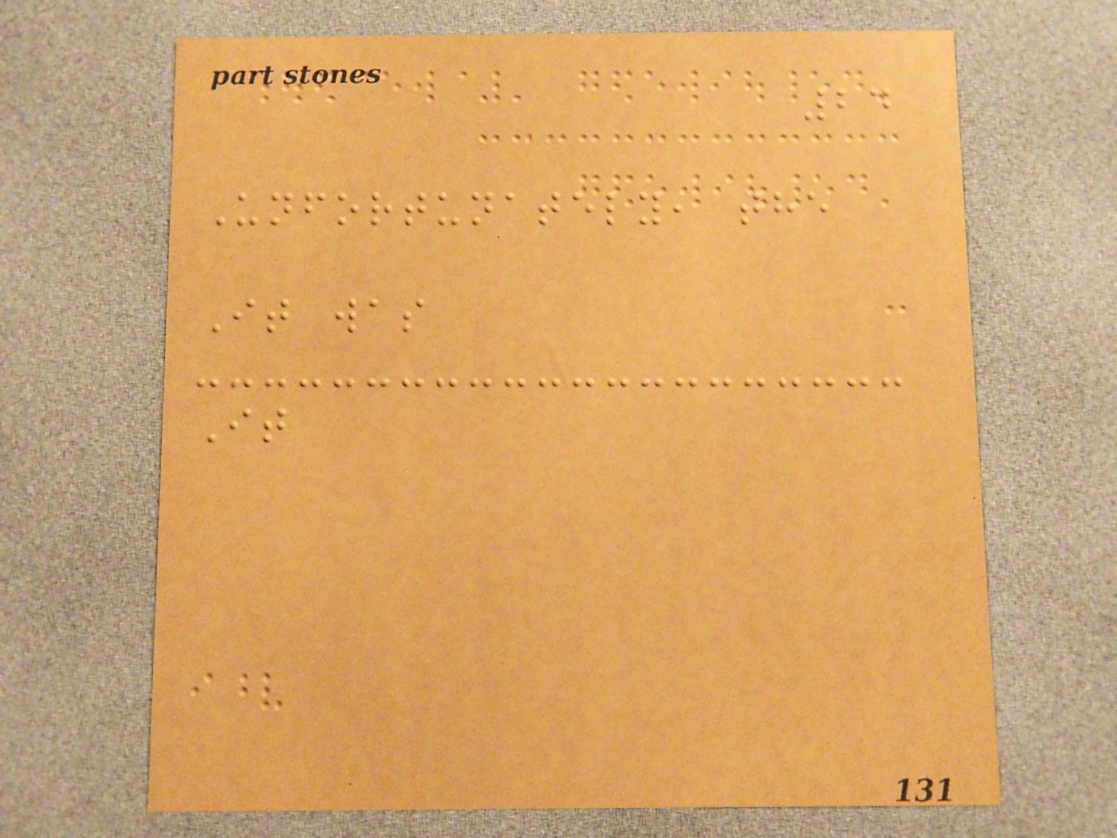24
Unfortunately, the
It was
It
